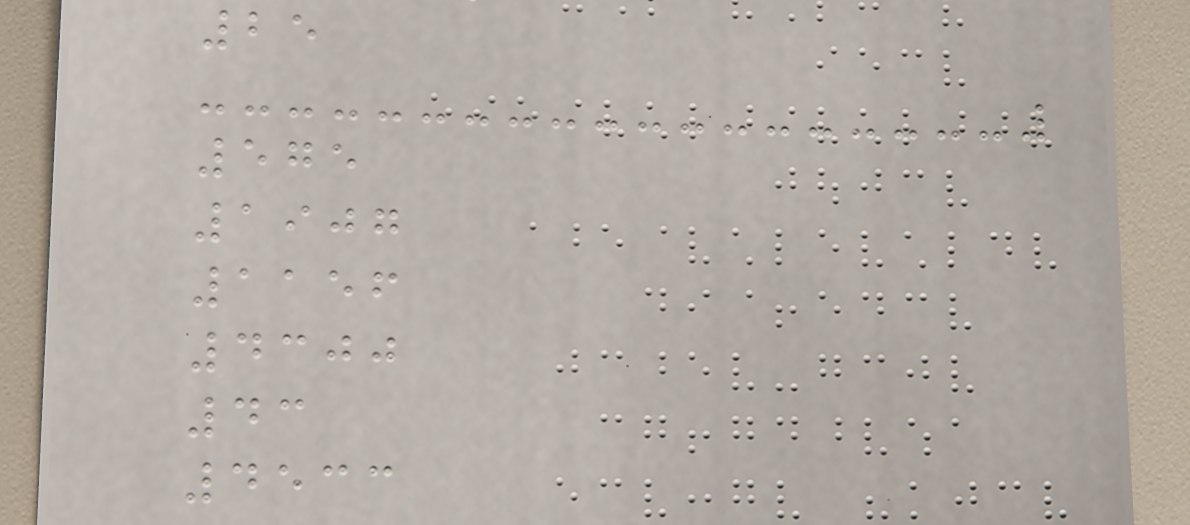25
575
1907
1156
4300
43
4533
